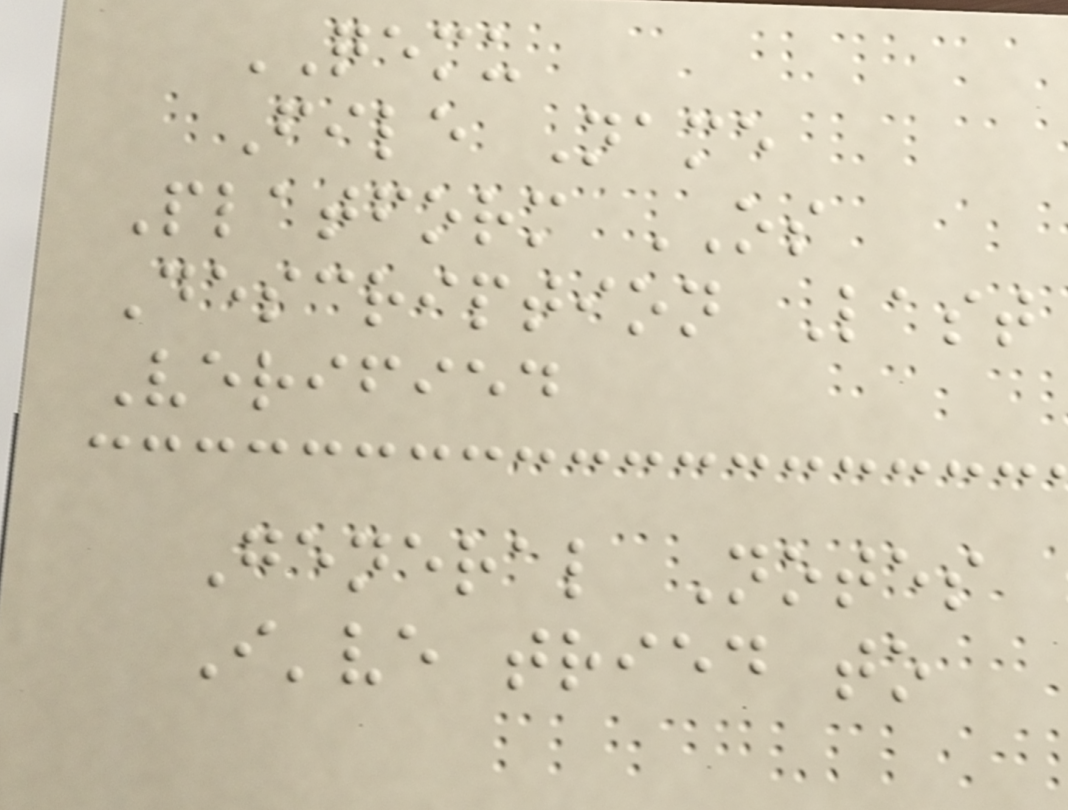QEMU
File Name
Platform OS
Description Last
Verified
General Notes
I've tried to
